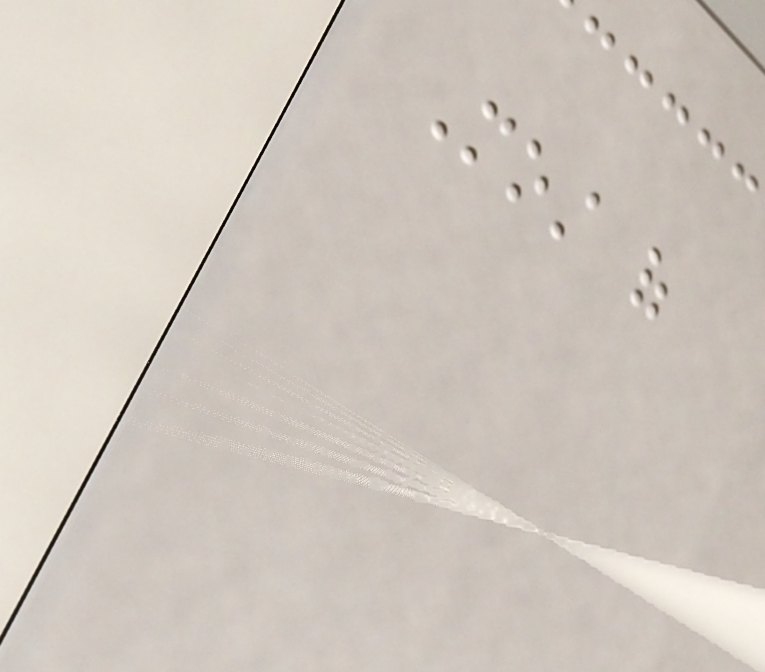Most of
